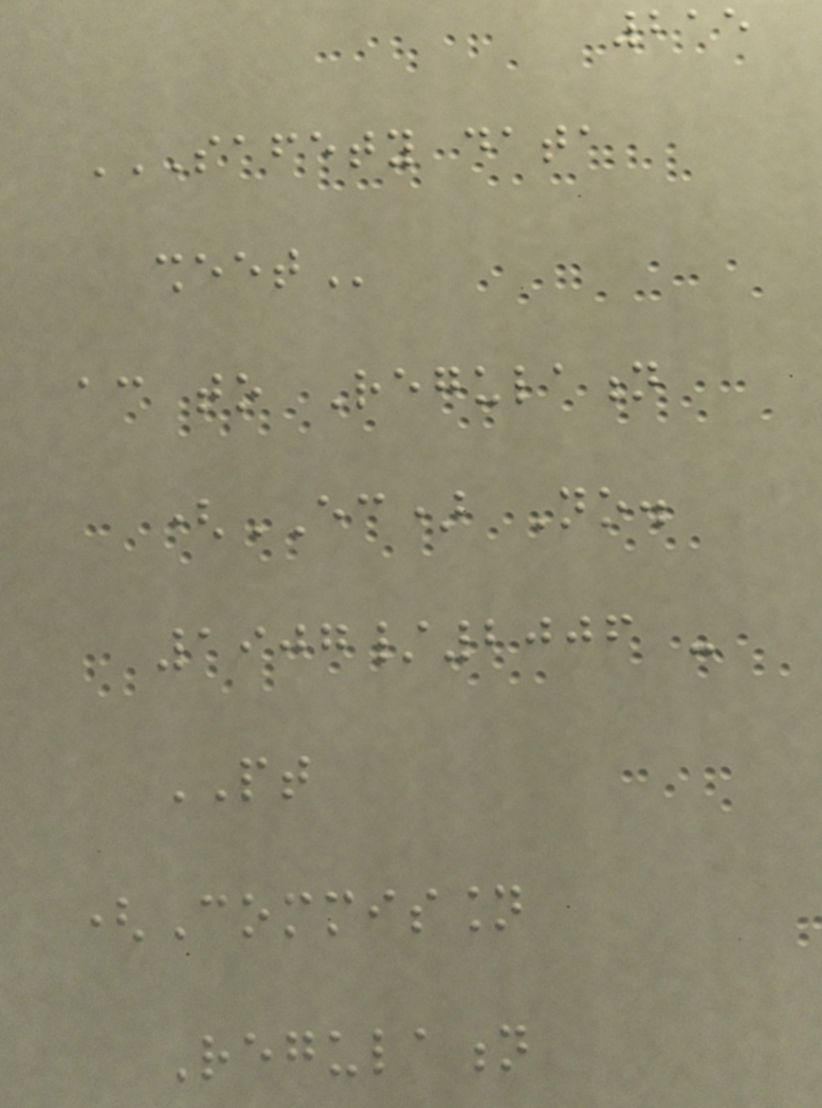215
SAFETY DATA
SHEET
according to Regulation
(EC) No.
1907/2006 -
PT
(Commission
Regulation
